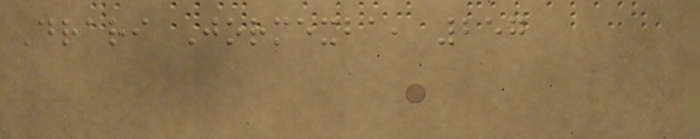Drari Jormexba, 257
